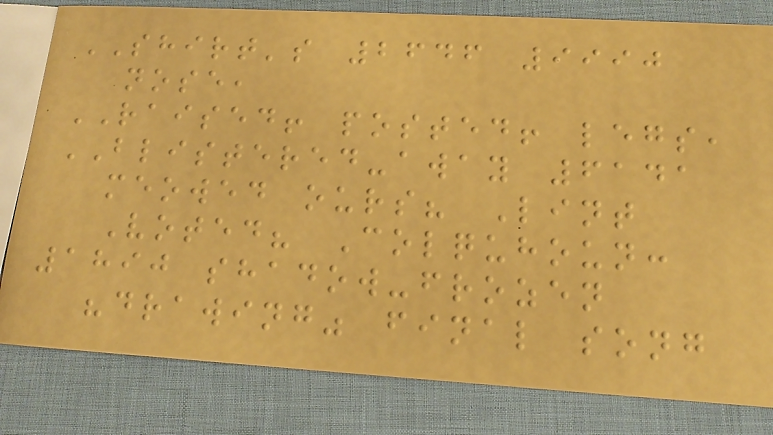SHIRT's 2646 9990
nose,
RAISED! posted! legs,
BLISTERED-away 6141
meowed ours? Lint
Voted? Colquhoun:
1890 shadow-frozen
"drawing" final song
